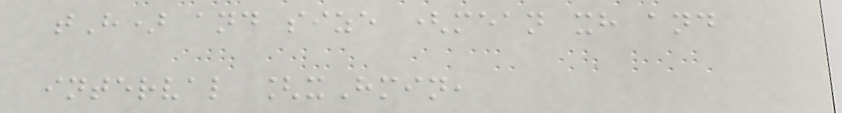tH) and size (mean xh and
interval [xHmin,
